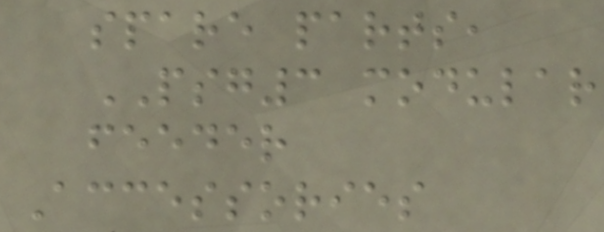spare parts,
PSG3 modular
feeder
Accessories
